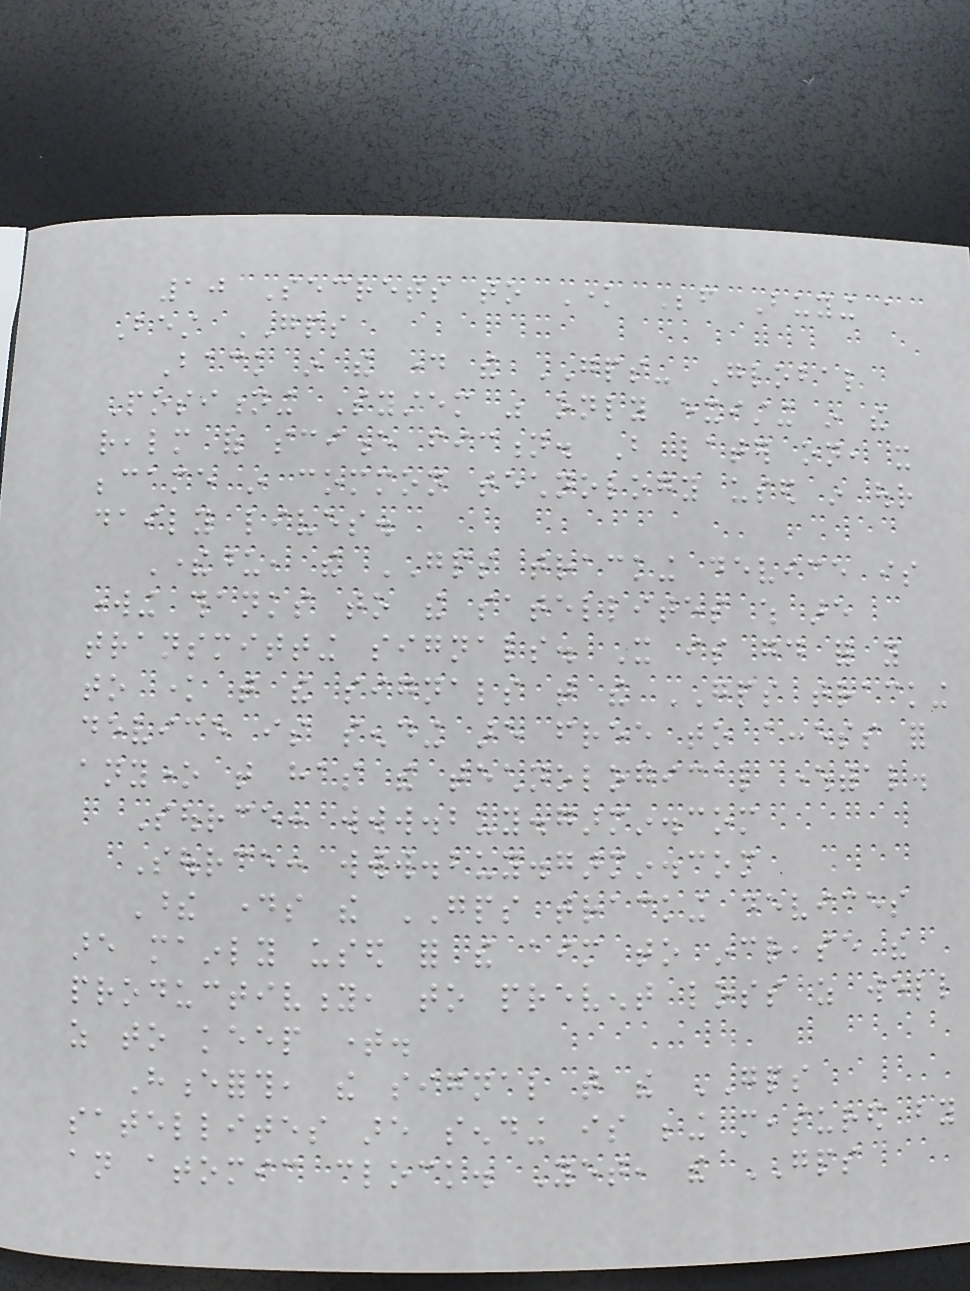10 Secrets to Know Before Buying a
Best GPS
Back in the day the GPS- Global
Positioning System was only existing in the
realm of science fiction. But later on, it
became in common technology used in our
daily lives.
Thereupon, the GPS tracking device is
working thanks to the satellites which are
transmitting signals. It is good for you
to know that the signals that the GPS tracking
device is sending are free to access for
anyone that has the technological wherewithal.
Source: www.buy.garmin.com
Source: www.buy.garmin.com
These days the GPS tracking devices
are mainly used for the aim to increase the
productivity, to prevent loss as well
as to keep time.
Henceforth, the signal that the GPS
satellites are sending is being measured by
an atomic clock. Yet, the GPS
